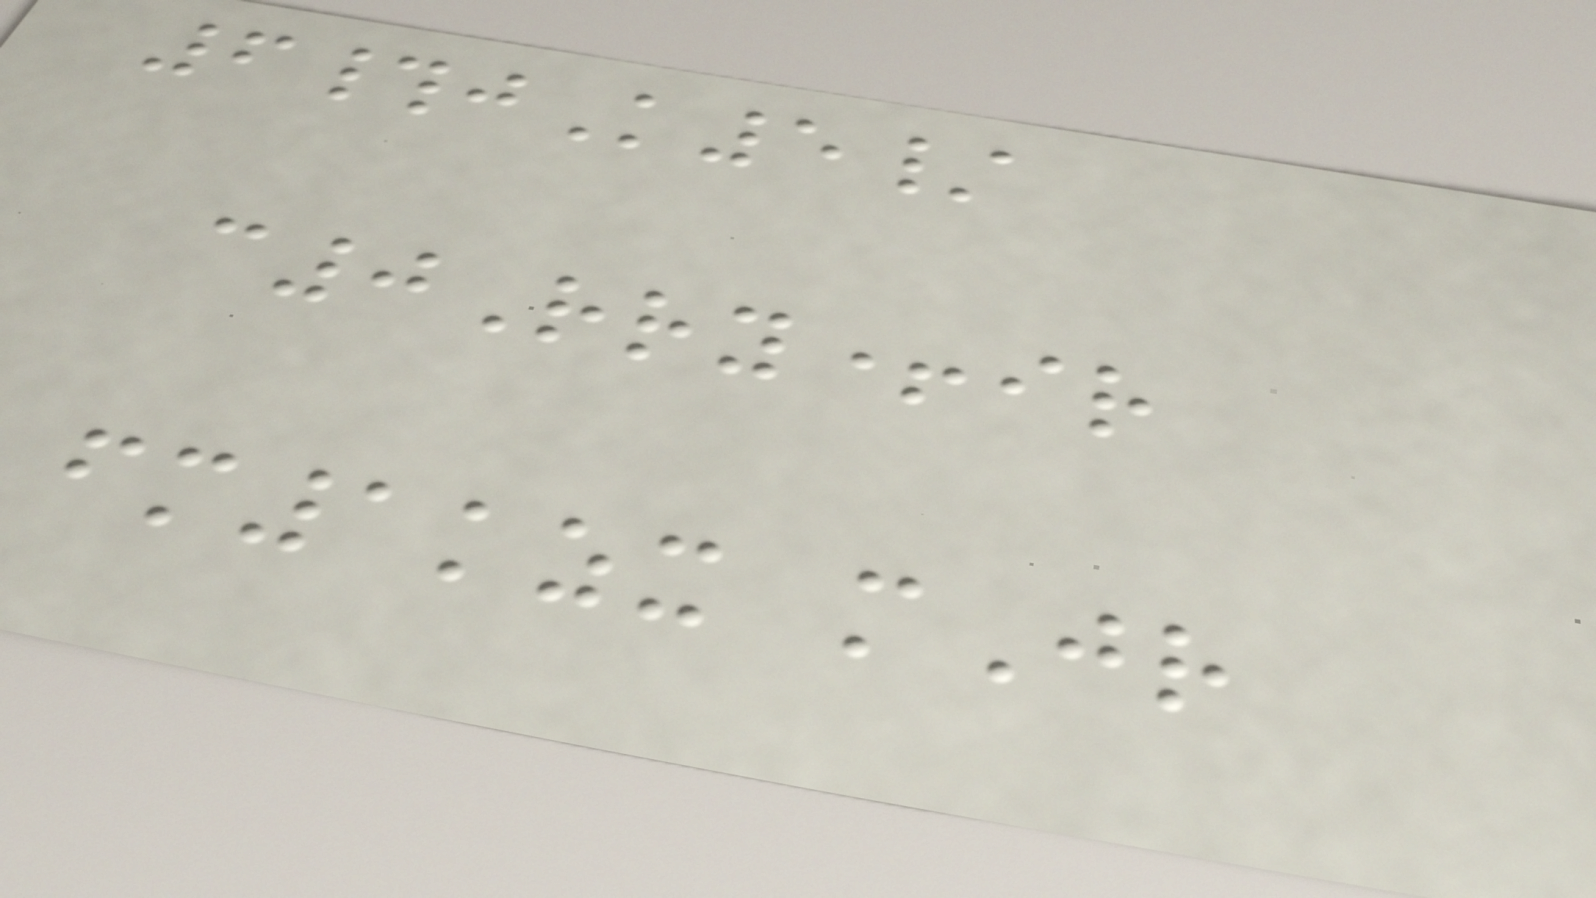6#jK5/
c0Rry+ir
fm1kzx mJr
